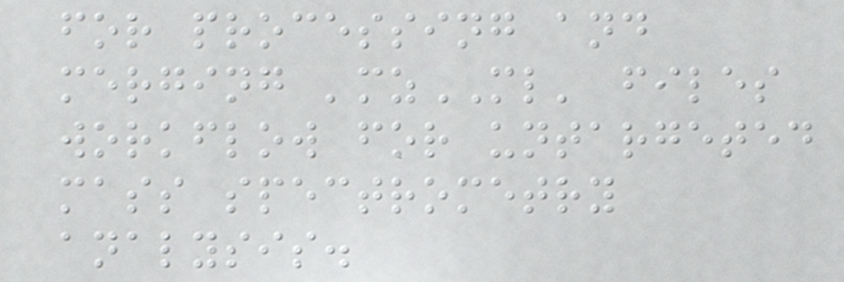for processing and
merging 'mzML' files
workflow for untargeted
mass spectrometry
analysis.
